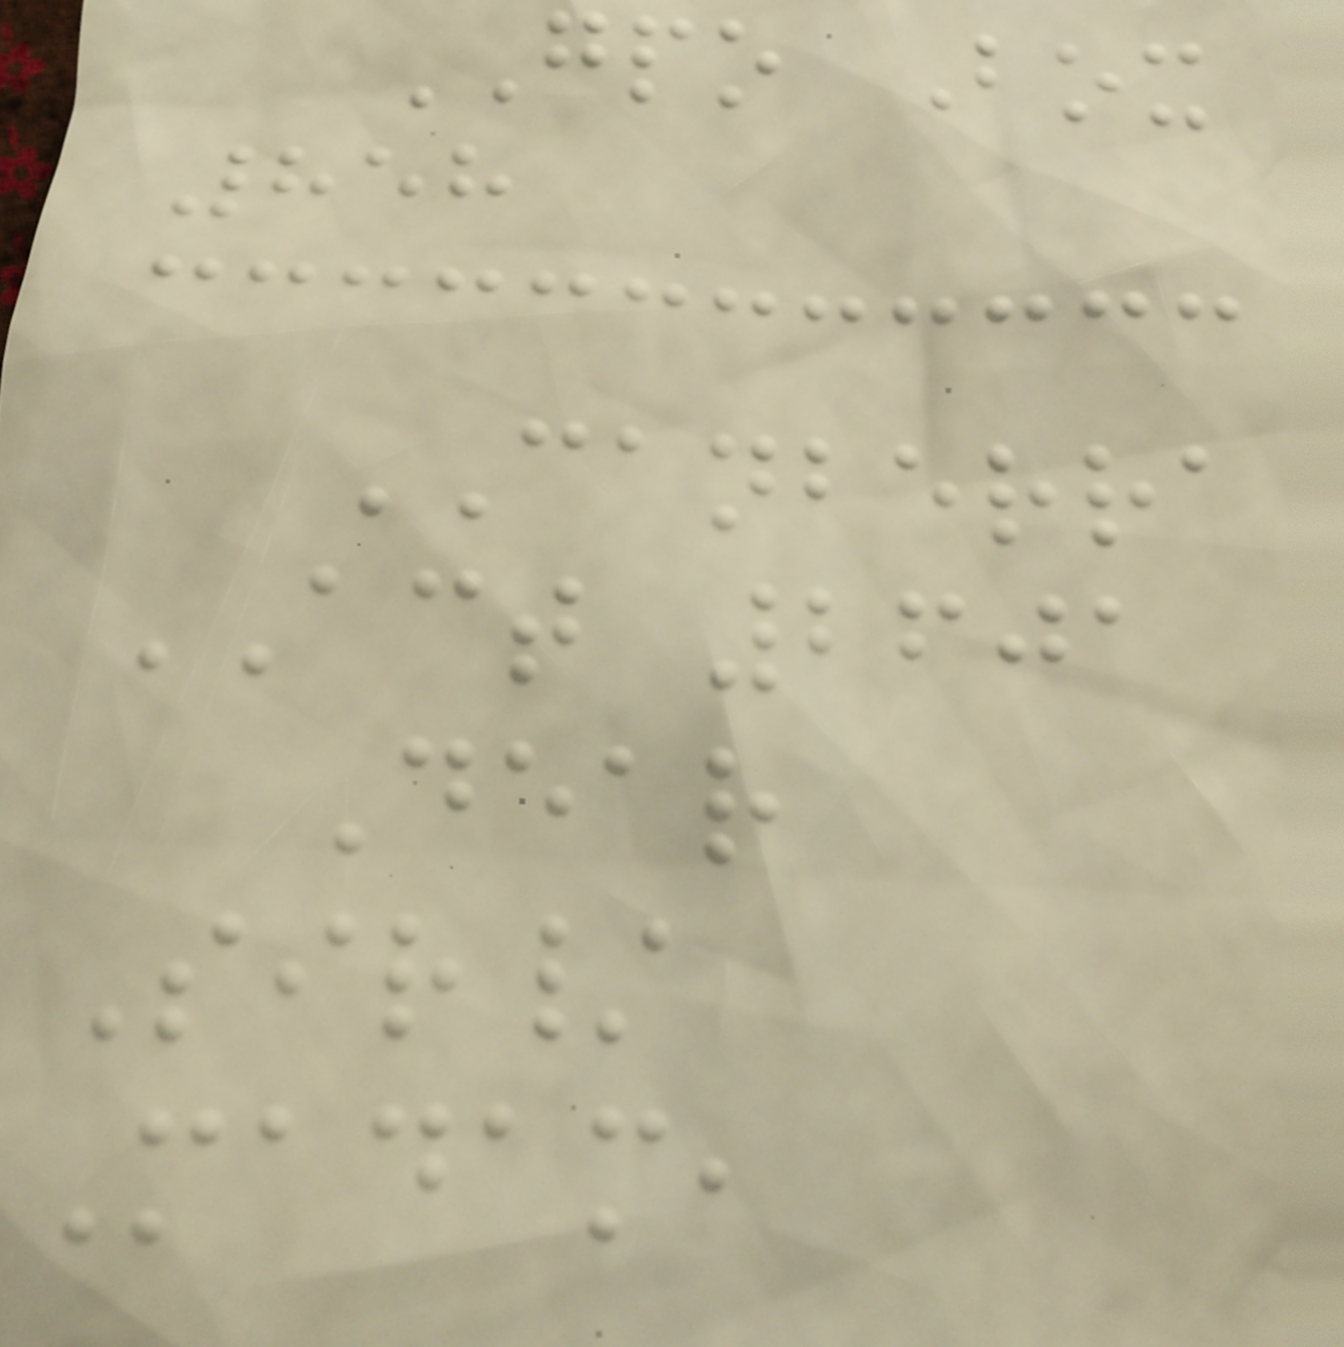GPO Box
858
CANBERRA
ACT 2601
Dear
Sir/
Madam,
